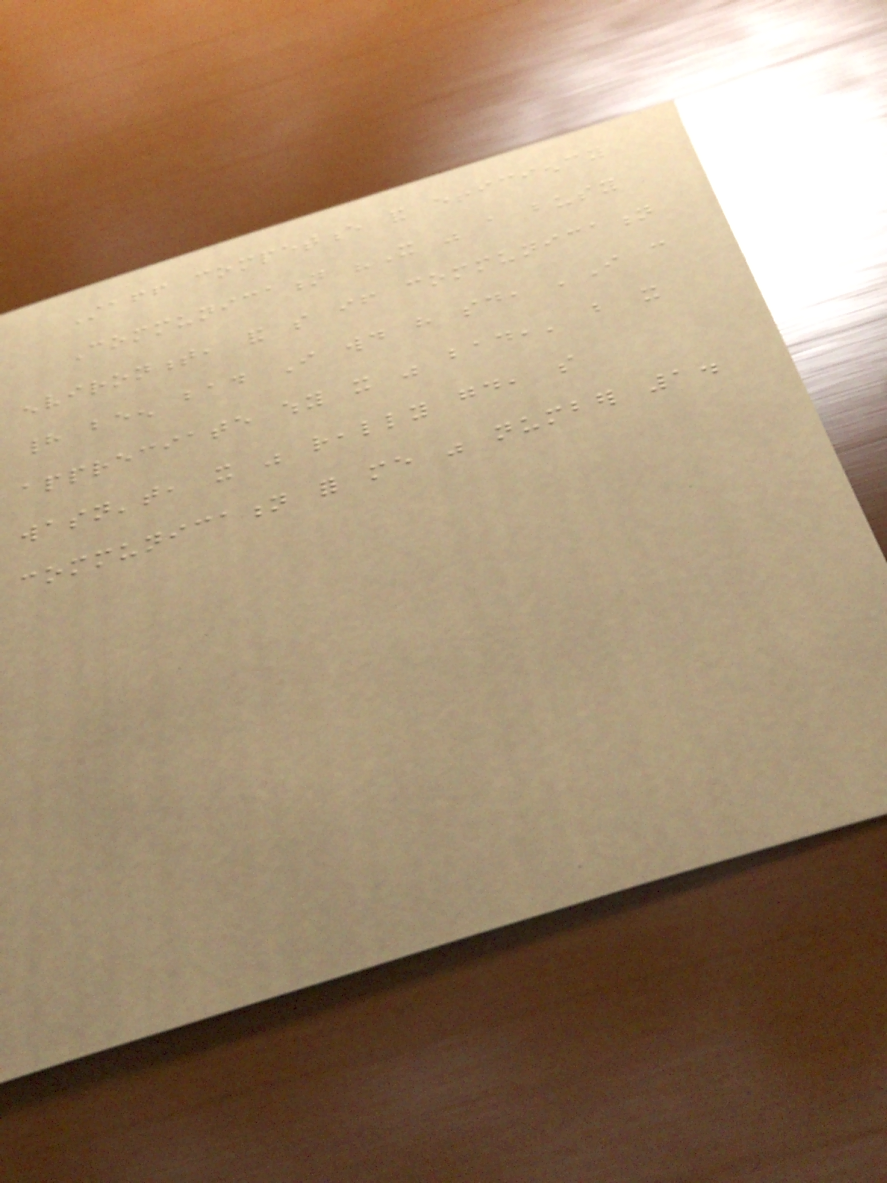Staff competence and efficiency
Communication "It was a busy
environment, and so if communication
had been bad I would have said, 'I can
appreciate why it was bad,' but it
wasn't, it was really good, so
communication for me was number 1.
